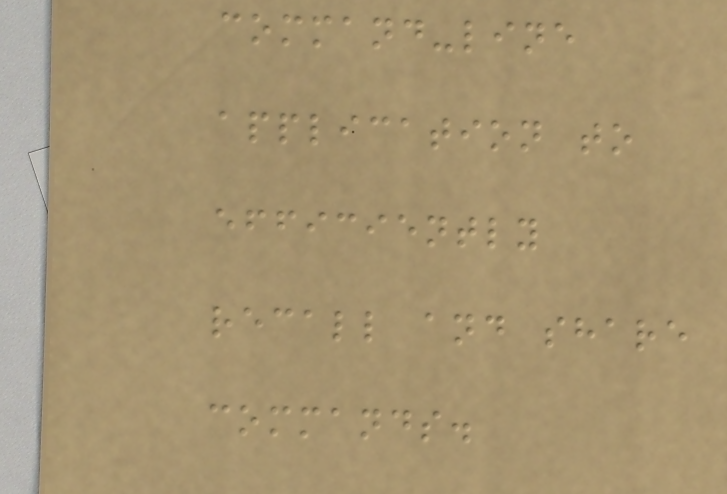command-line
application to
efficiently
recall and share
commands.
